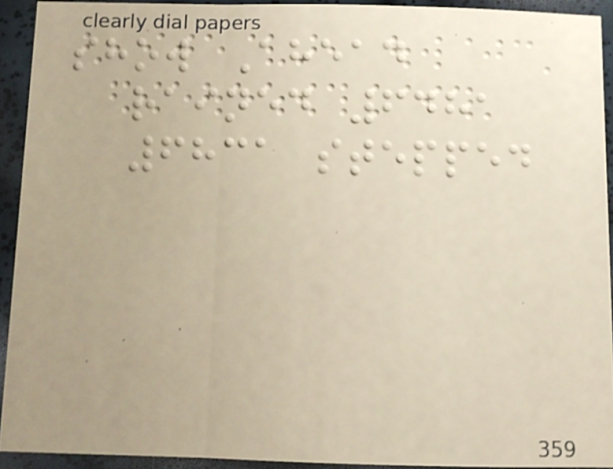show Ahead
rained 6481
6831 stepped
